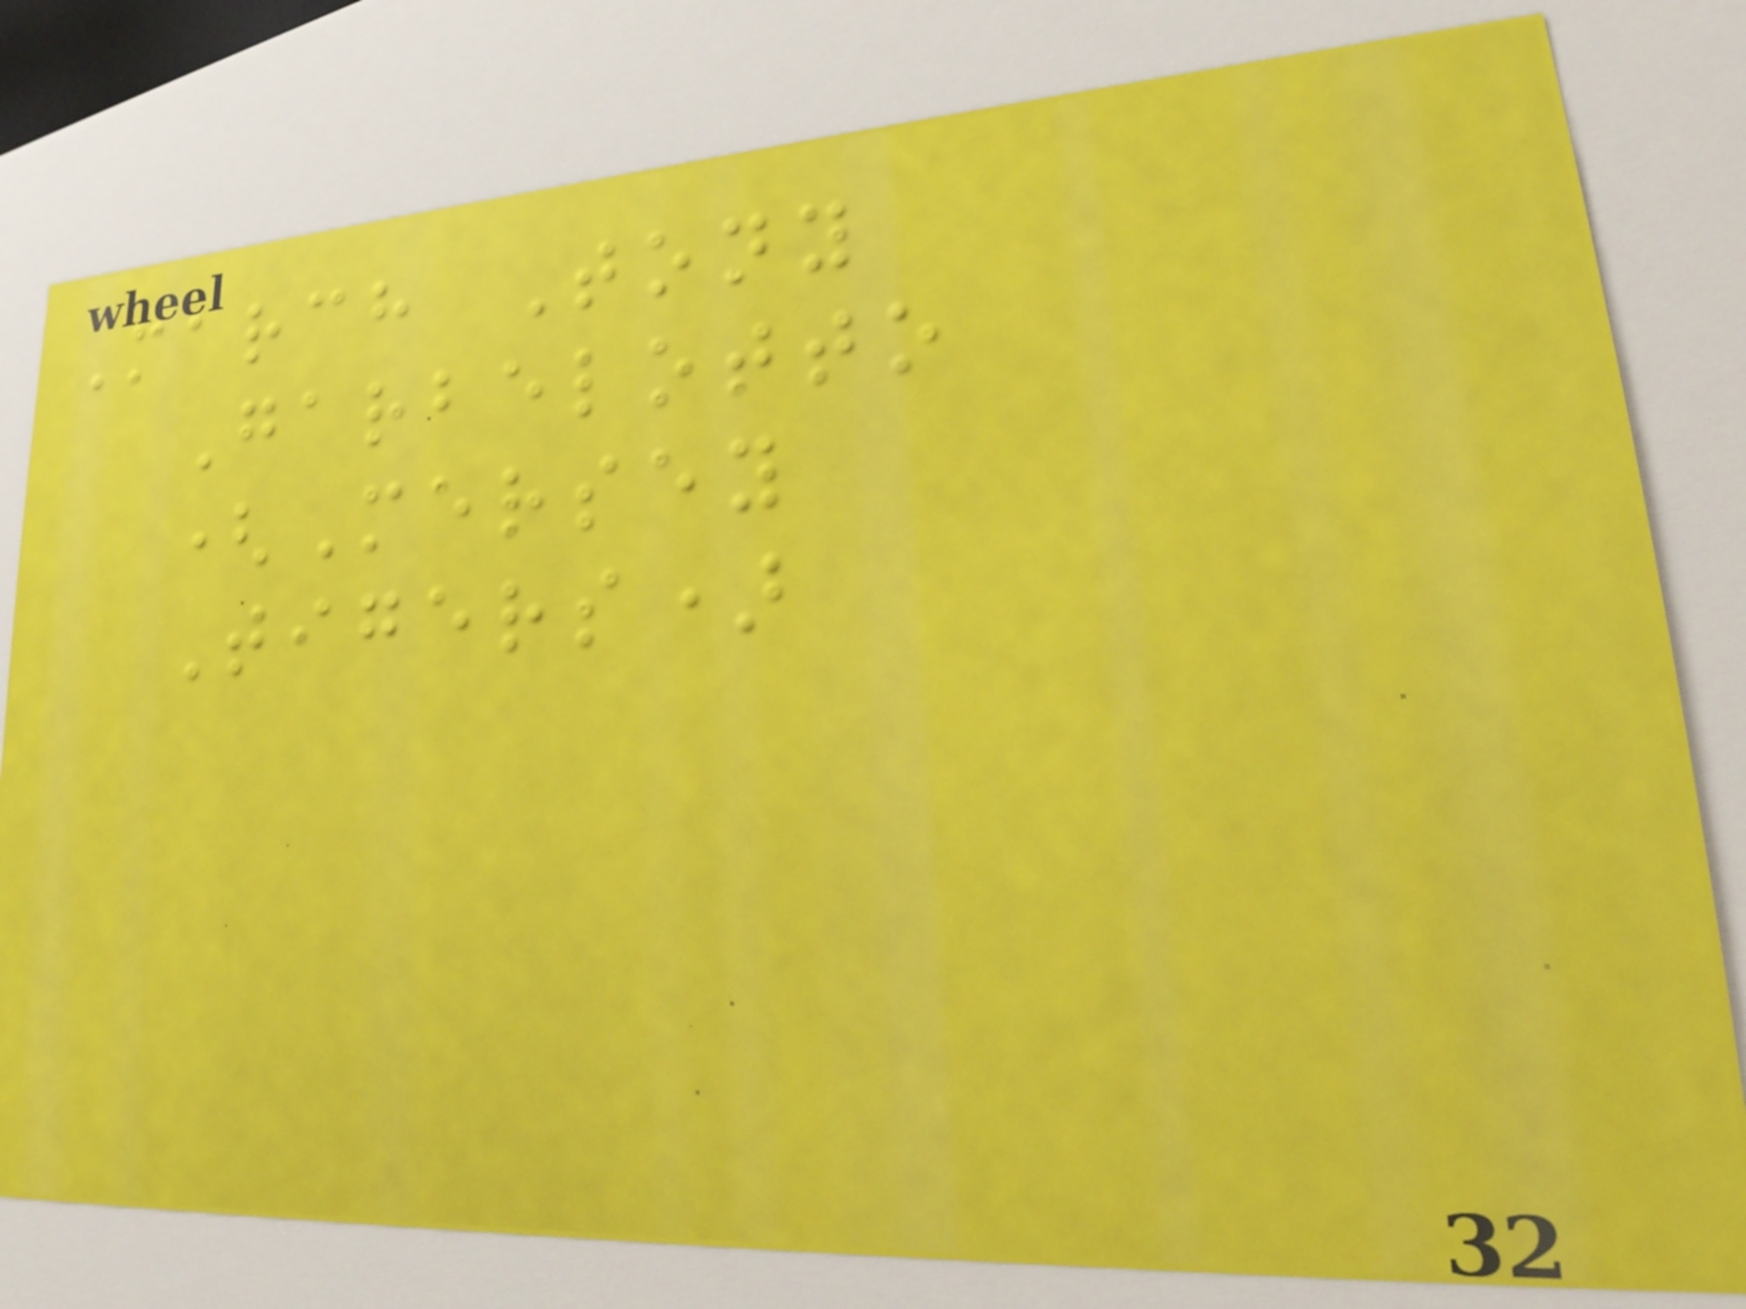March Tony
Garbelotto
(Mersey
Tigers)
